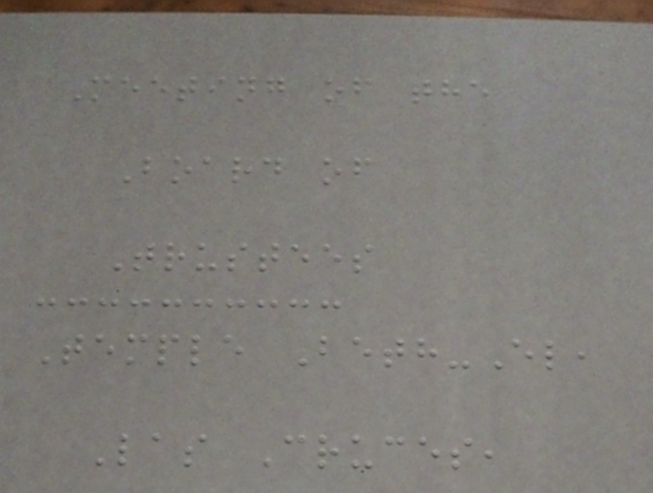Meeting of the
Board of
Trustees
Temple Beth-El,
Las Cruces,
